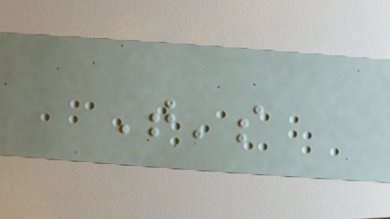That's
